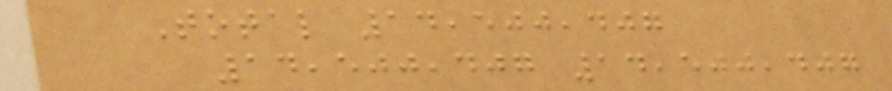Total 14,500,407
14,500,407 14,500,407
